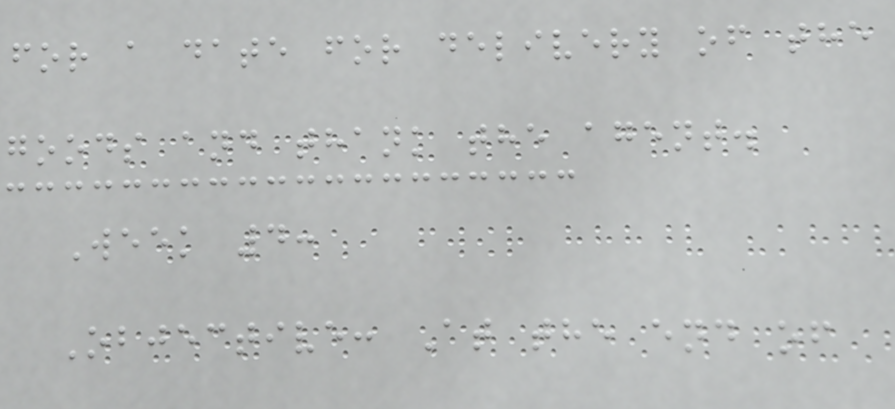for a date for delivery of the
goods and thank the agent.
Week 4:
Objective: At the end of
